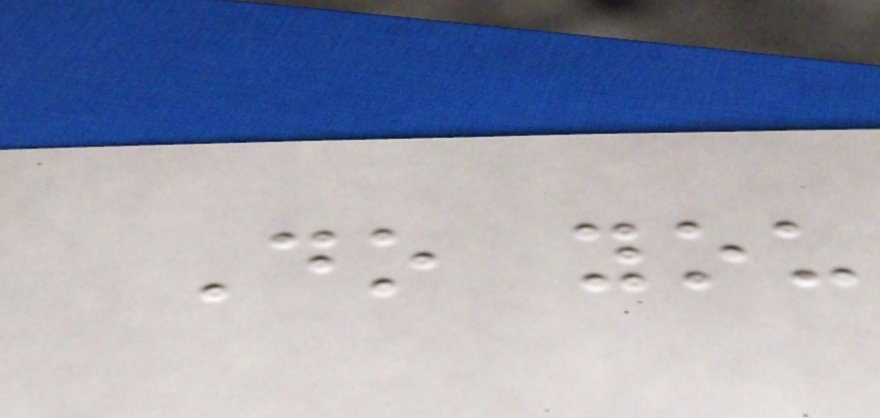Do you
